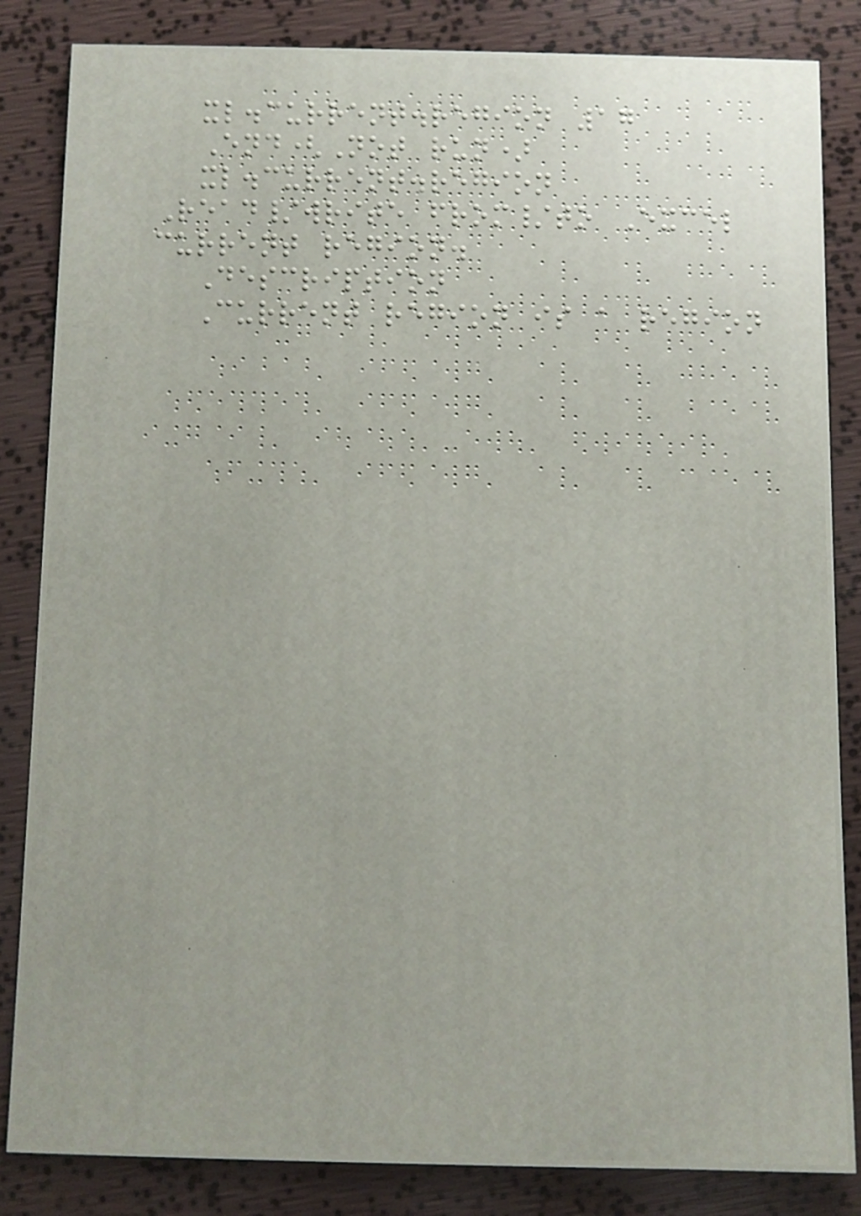xl.current.region 17
End(Not run)
xl.current.region
Read/write from/to Excel
current region.
Description
Current region is a region
